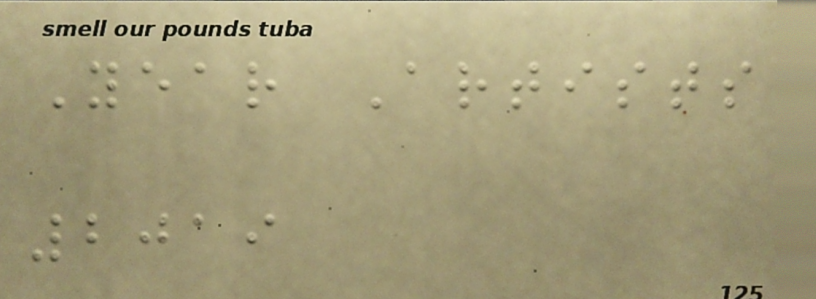Year Artists
2019
